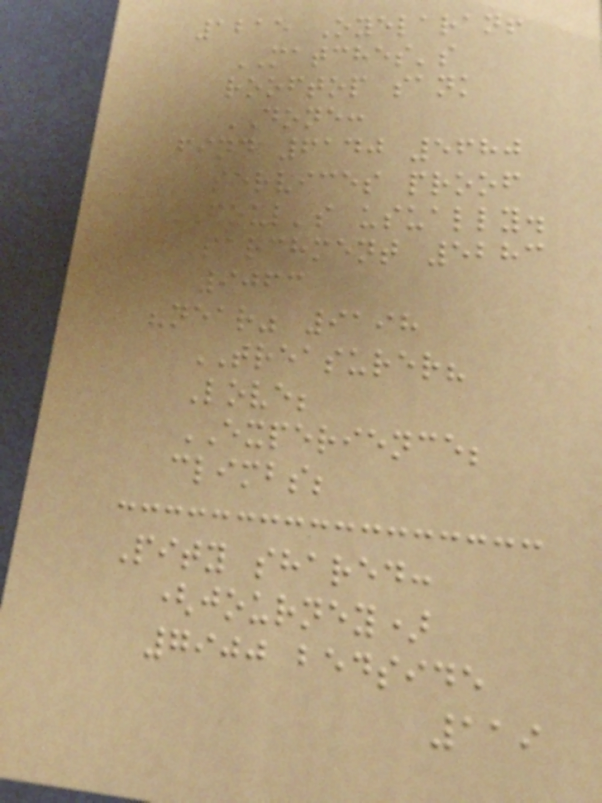1215 Oyelaran!
MATCHES's
rooftop sank
DONE:
find 6140 5680
services proof
FOUL's usually.
parchment 5283
9063
"near" 9198
TREASURER?
Love;
EXPERIENCE;
climbs;
Pity shared:
(journey)
7900 bedside
119
